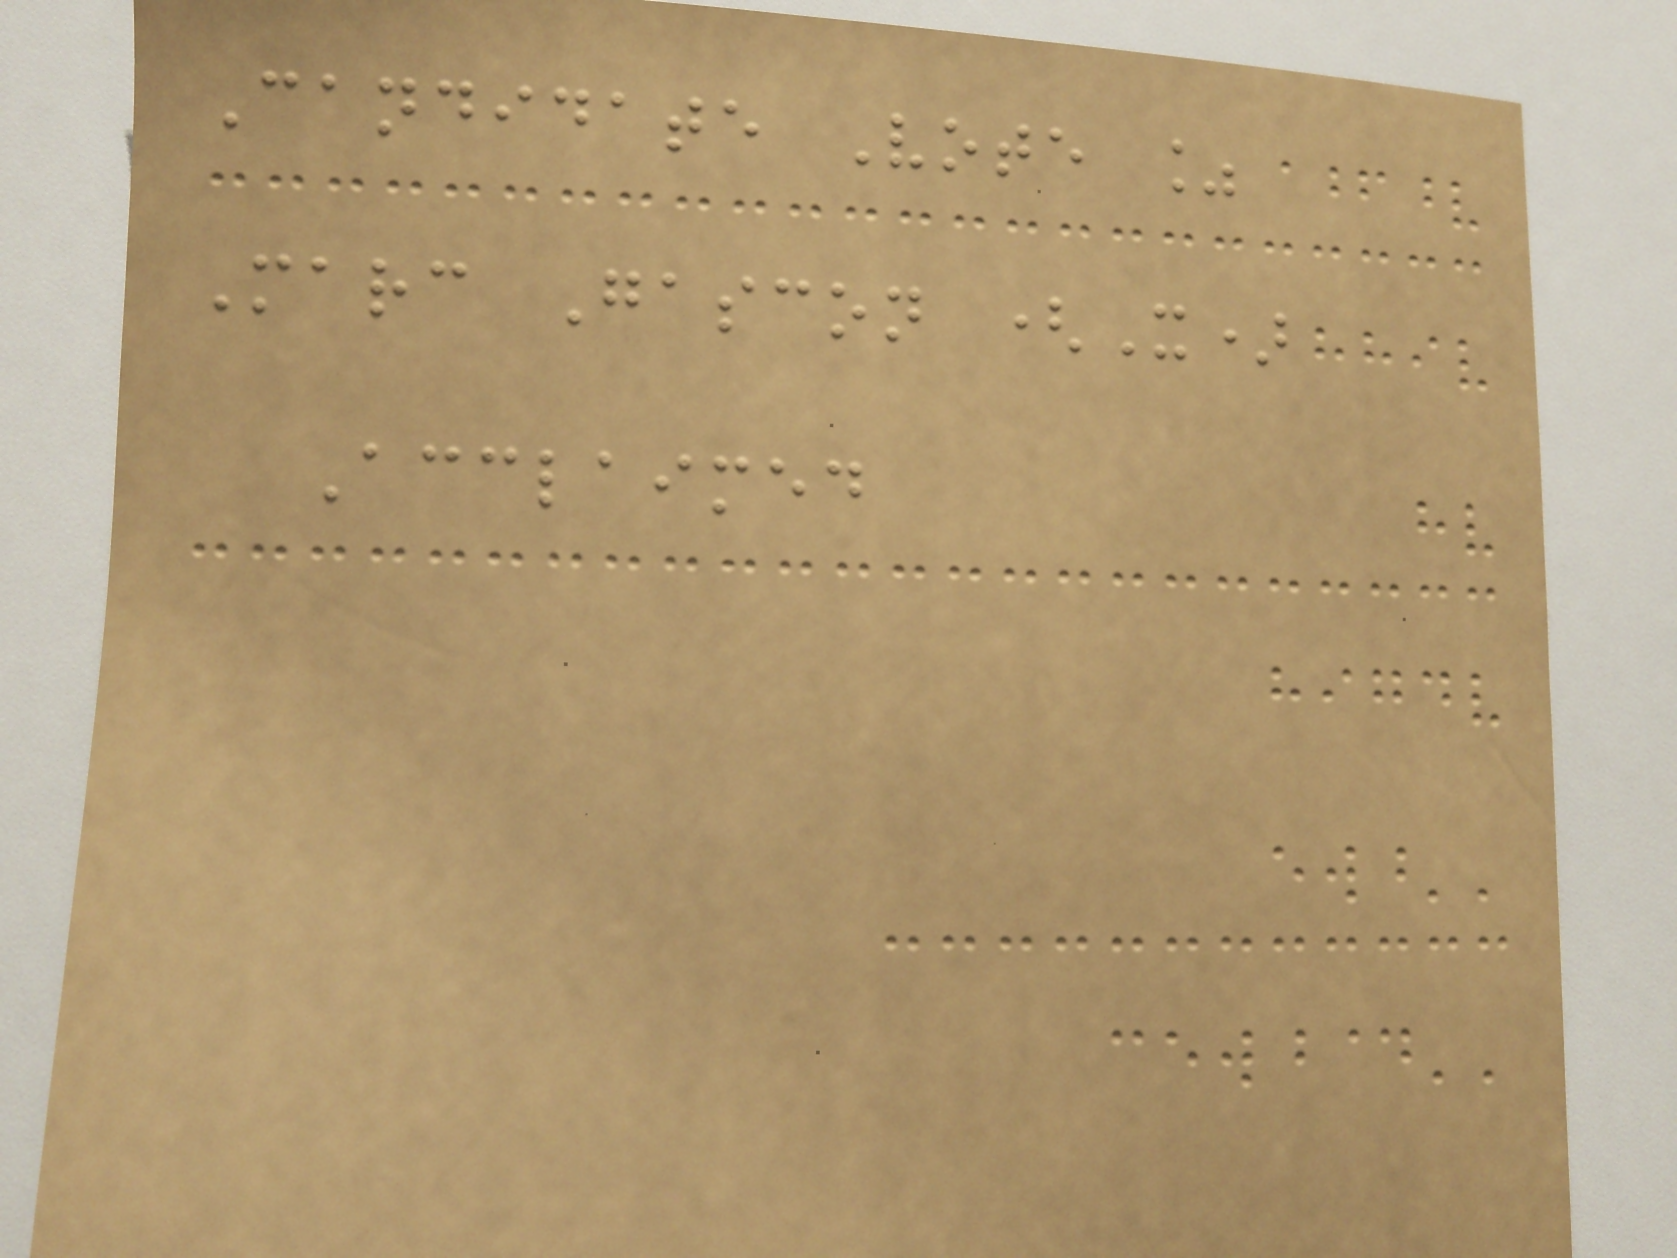Candidate Vote %
Marc Gascon (X)
Acclaimed
